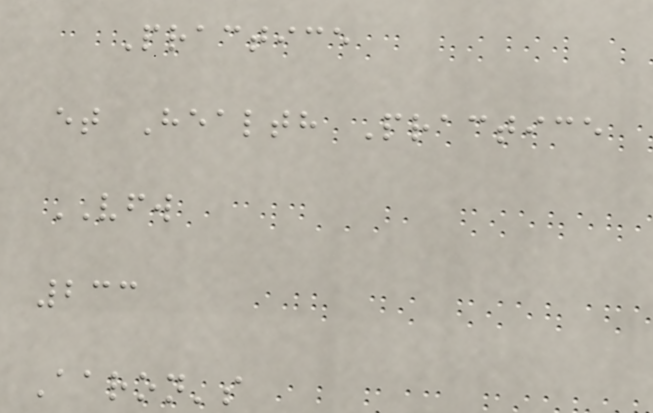Practice
et Health Practice
VFW
233
Aaron's
